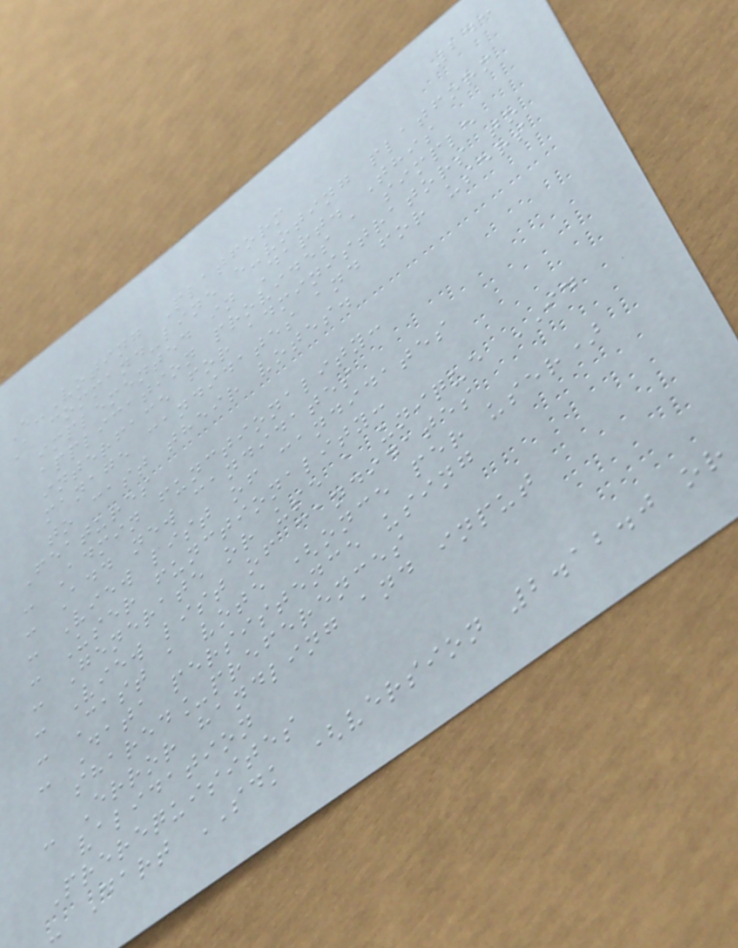243
E-Voting Platform
A command-line e-voting platform
implemented in Dart. This
application provides a simple
interface for administrators to
manage candidates and for users
to cast their votes.
Features
- Admin functionality:
- Add new candidates
- View list of candidates
- User functionality:
- Generate or use a unique ID
- View list of candidates
- Cast a vote (once per user)
- Data persistence using
shared_preferences
- Error handling and input
validation
Prerequisites
- Dart SDK (version 2.12.0 or
